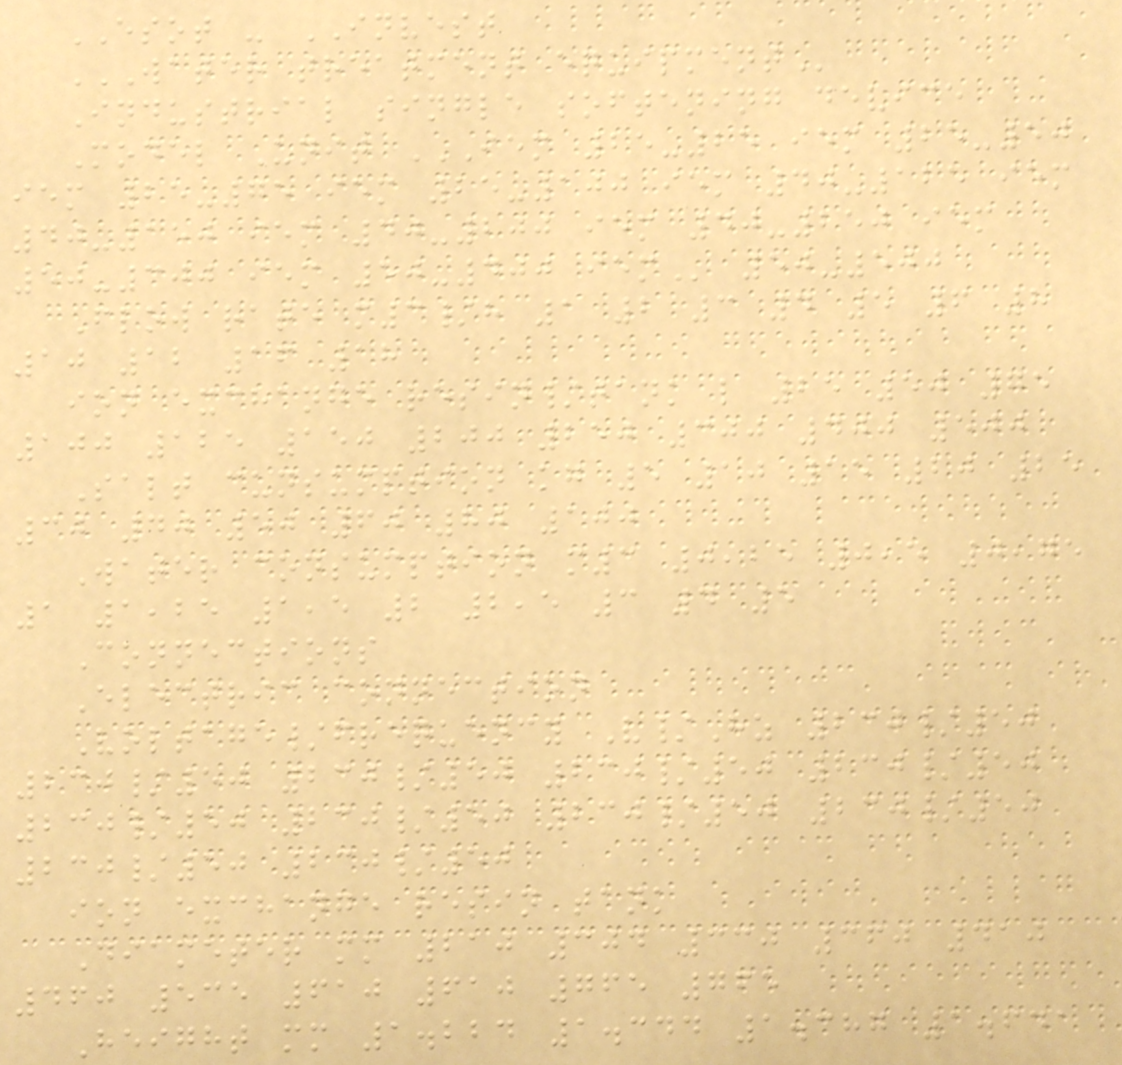ESOT - INVEST
WATER TREATMENT EQUIPMENT
Industrial single softening device
Model Unit IEM 25-25 IEM 25-50
IEM 25-75 IEM 25-100 IEM 40-125 IEM
40-150 IEM 40-200 IEM 40-250 IEM
50-300 IEM 50-400 IEM 50-500
Flow rate m3/h 1 2 3 4 5 6 8
10 12 16 18
ion exchange resin/tank l 25 50 75
100 125 150 200 250 300 400 500
Salt cunsumption kg 5 10 15 20 25
30 40 50 60 80 100
Water consumption m3 0,25 0,5 0,75
1 1,25 1,5 2 2,5 3 4 5
Connections
Electric connection
Voltage/frequency V/Hz 230/50
230/50 230/50 230/50 230/50
230/50 230/50 230/50 230/50
230/50 230/50
ion exchange resin tank
Diameter mm 210 304 330 360 410
460 535 610 610 765 765
Height mm 1.224 1.344 1.387 1.641
